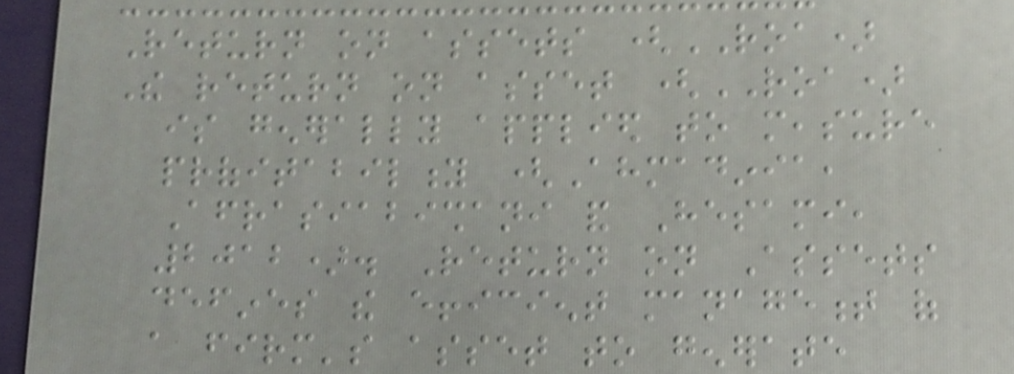Return on assets (ROA)
The return on asset (ROA)
is generally applied to measure
profitability (Ahmadinia,
Afrasiabishani and Hesami,
2012). Return on Assets
defines the efficient management of
a firm's asset to generate
